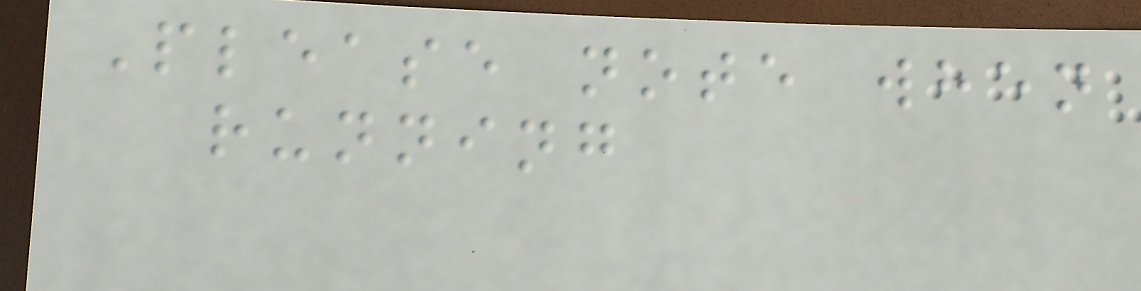Please note when
running
